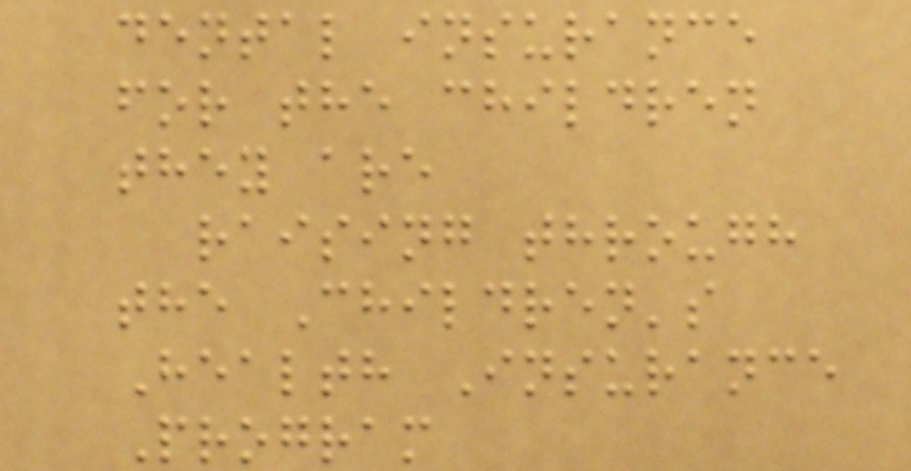dental insurance
for the children
they are
raising through
the Children's
Health Insurance
Program
